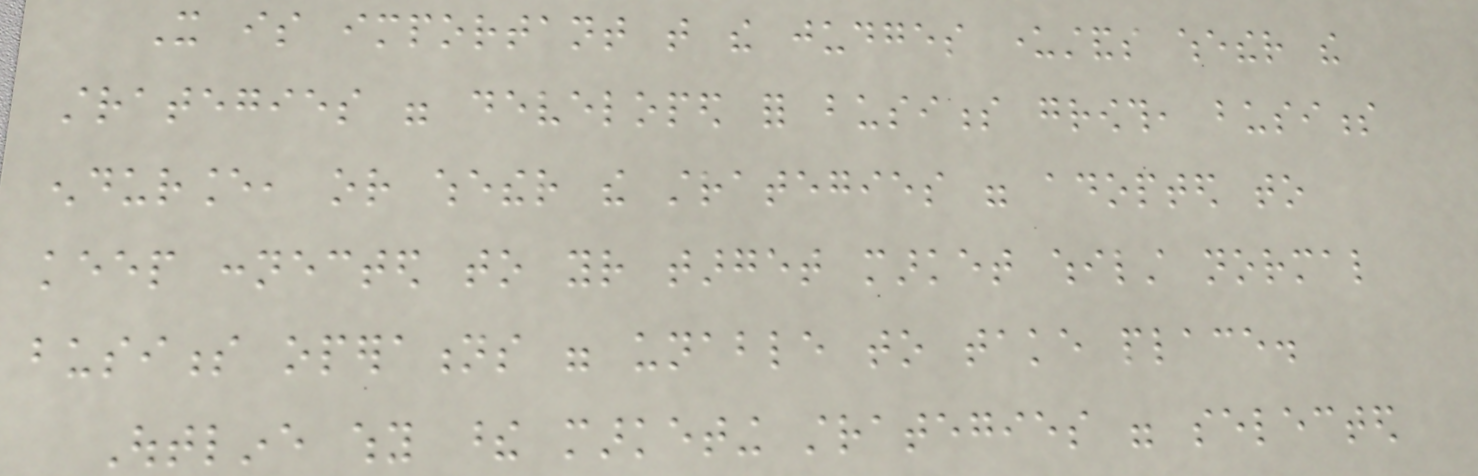It is important that the judges understands whether the
strategies were developed for business growth, business
endurance, or whether the strategies were adopted to
keep connected to your target market whilst normal
business operations were unable to take place.
Outline why these marketing strategies were selected
